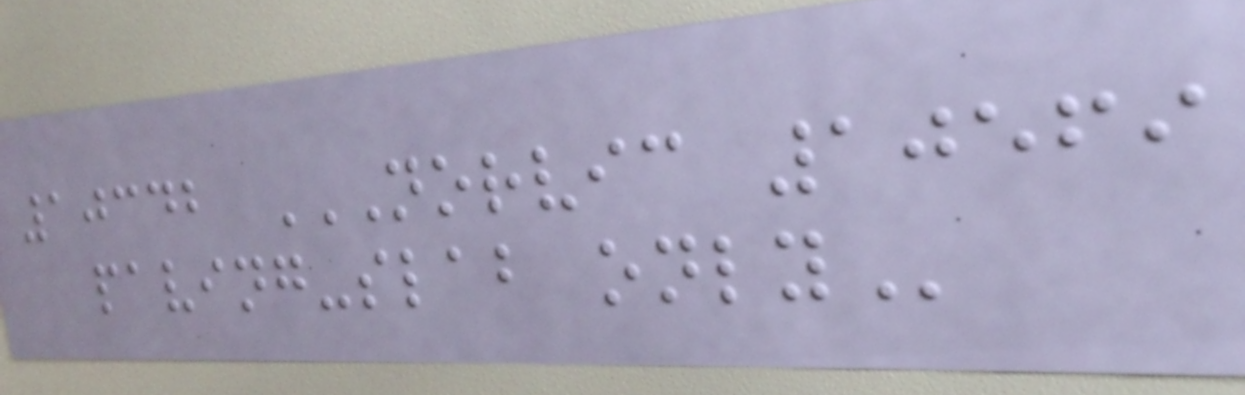10342 NORVIC 10569
PAVING-SLAB ONLY
